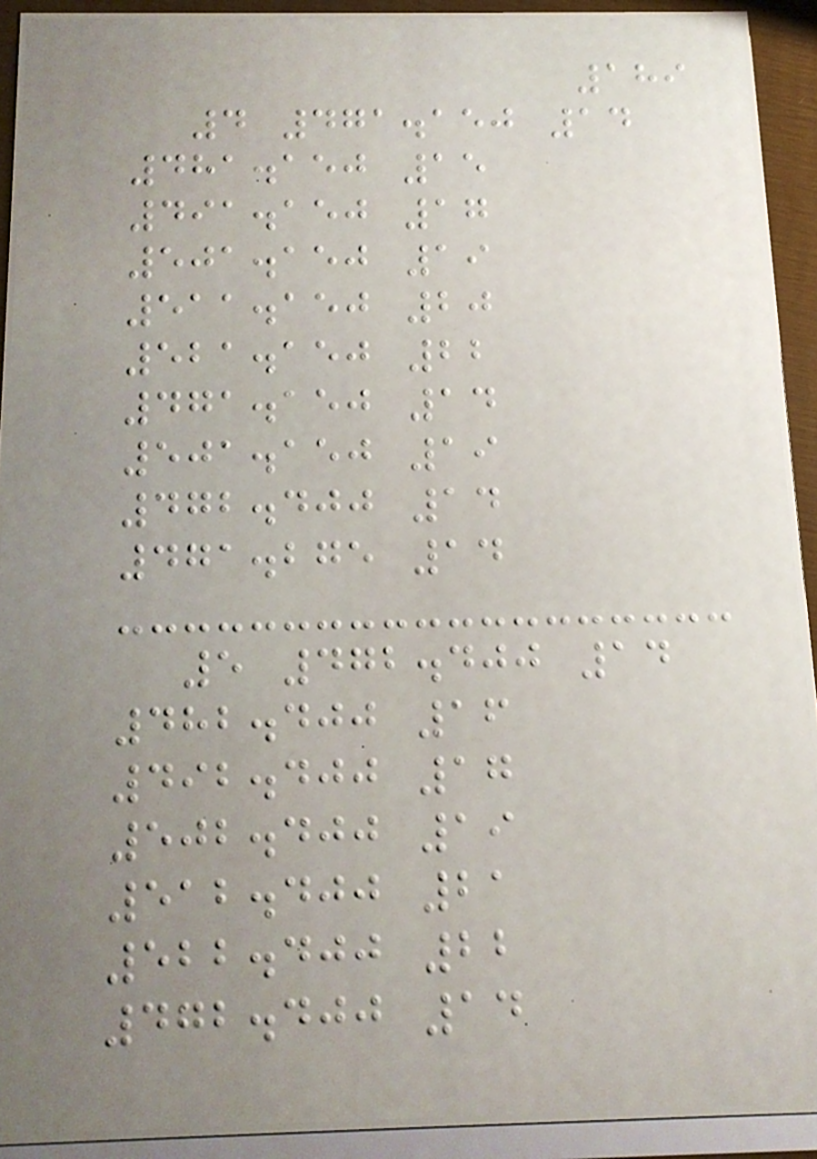189
4 471.150 14
481.150 15
491.150 17
501.150 19
511.150 20
521.150 22
471.150 14
501.150 19
472.400 14
471.275 14
5 472.400 14
482.400 16
492.400 17
502.400 19
512.400 21
522.400 22
472.400 14
